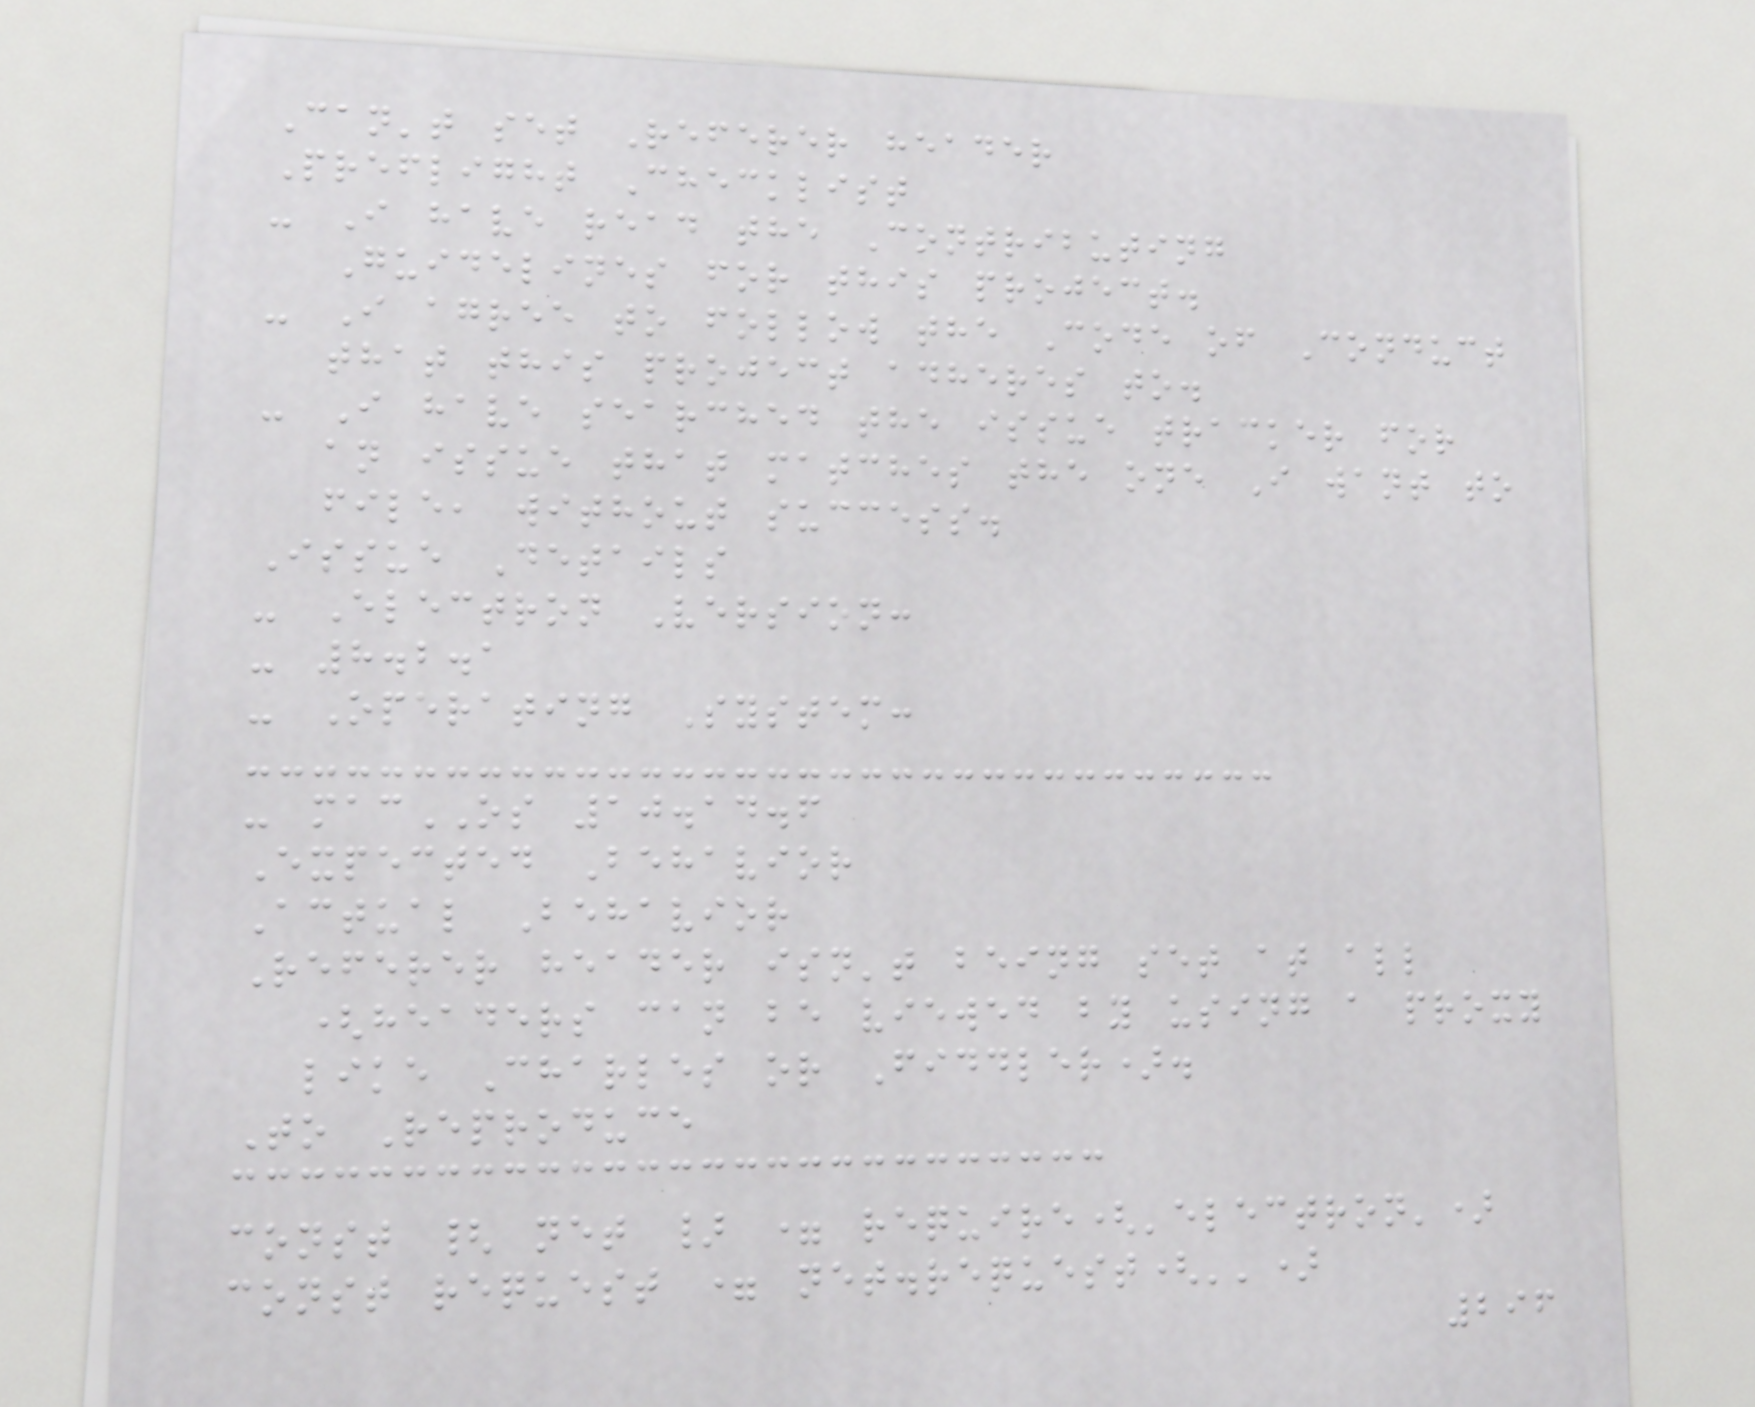Can't set Referer header
Preflight Checklist
- I have read the Contributing
Guidelines for this project.
- I agree to follow the Code of Conduct
that this project adheres to.
- I have searched the issue tracker for
an issue that matches the one I want to
file, without success.
Issue Details
- Electron Version:
- 8.2.1
- Operating System:
- macOS 10.14.6
Expected Behavior
Actual Behavior
Referer header isn't being set at all
(headers can be viewed by using a proxy
like Charles or Fiddler).
To Reproduce
const { net } = require('electron')
const request = net.request('')
296
